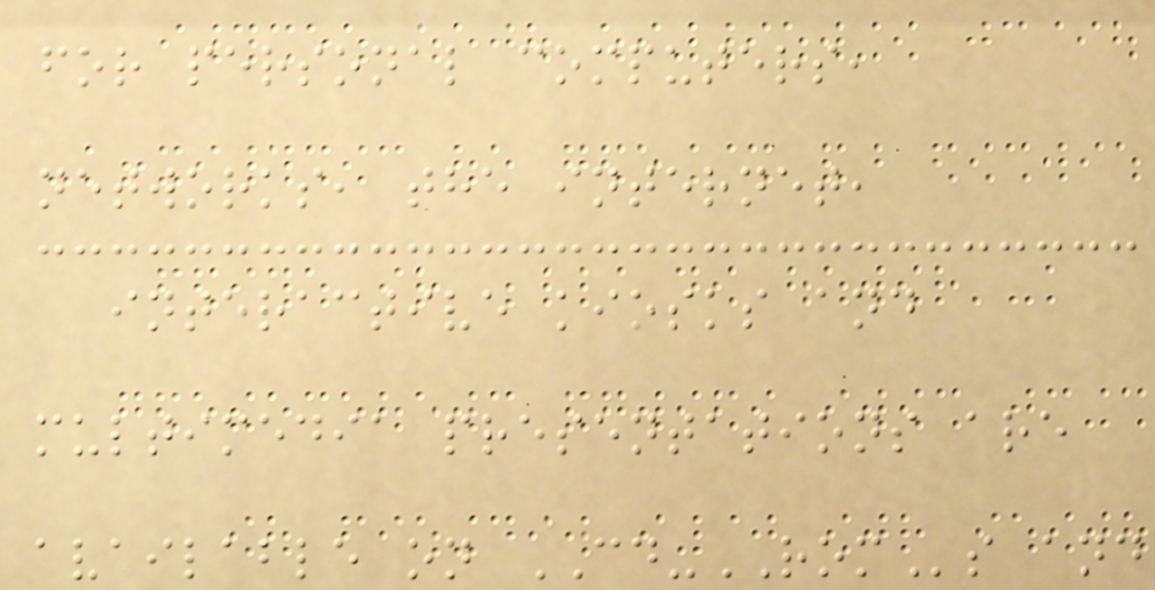for personal computers,
networks, the internet,
interactive kiosks and
multimedia presentations are
available on CD-ROMs and
